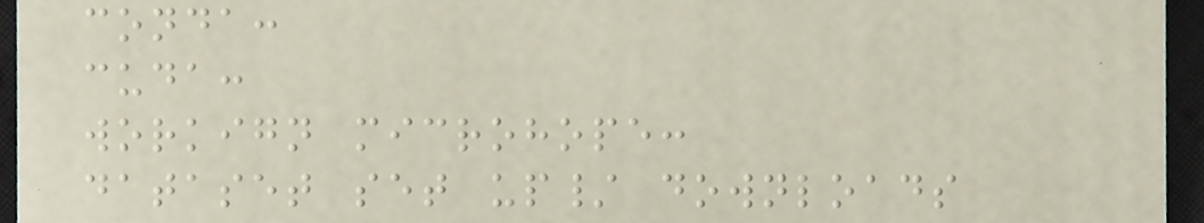conda:
cuda:
workign microhope:
dataset set up/ downloads
